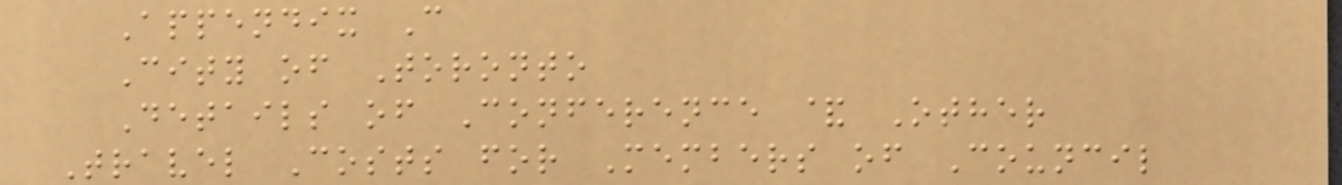Appendix C
City of Toronto
Details of Conference & Other
Travel Costs for Members of Council
